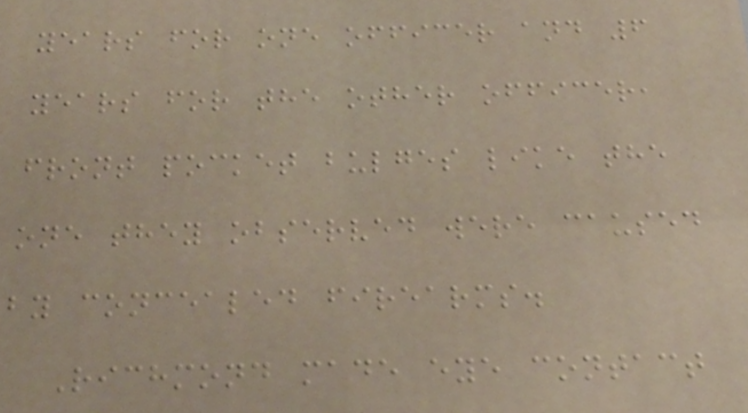years for one officer and 6
years for the other officer,
front pocket bulges like the
one they observed were caused
by concealed firearms.
Richmond made eye contact
